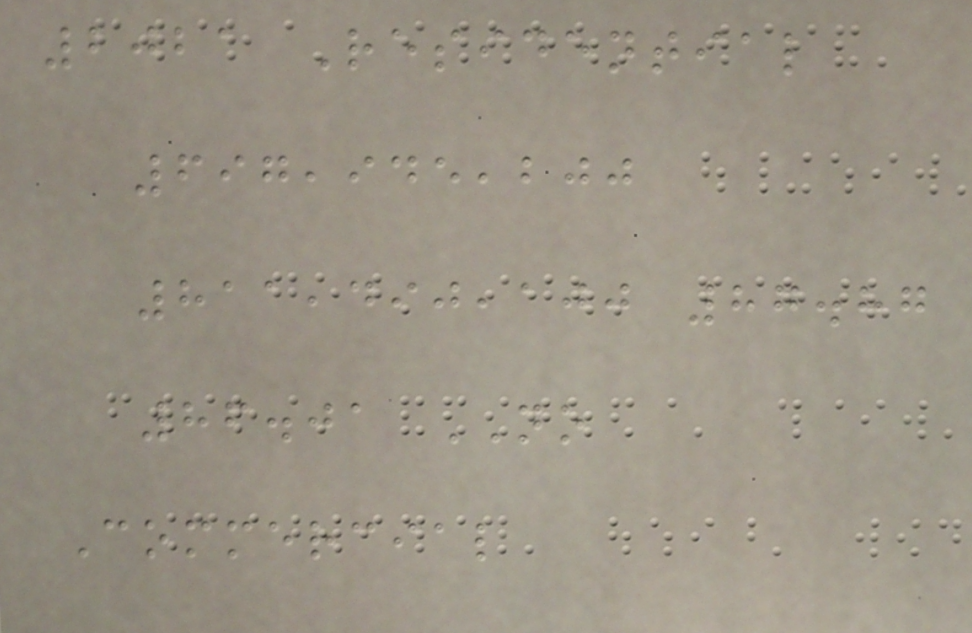2021 Residential
697,945,200
811,490,100 87.87
86.01 NO
Commercial
